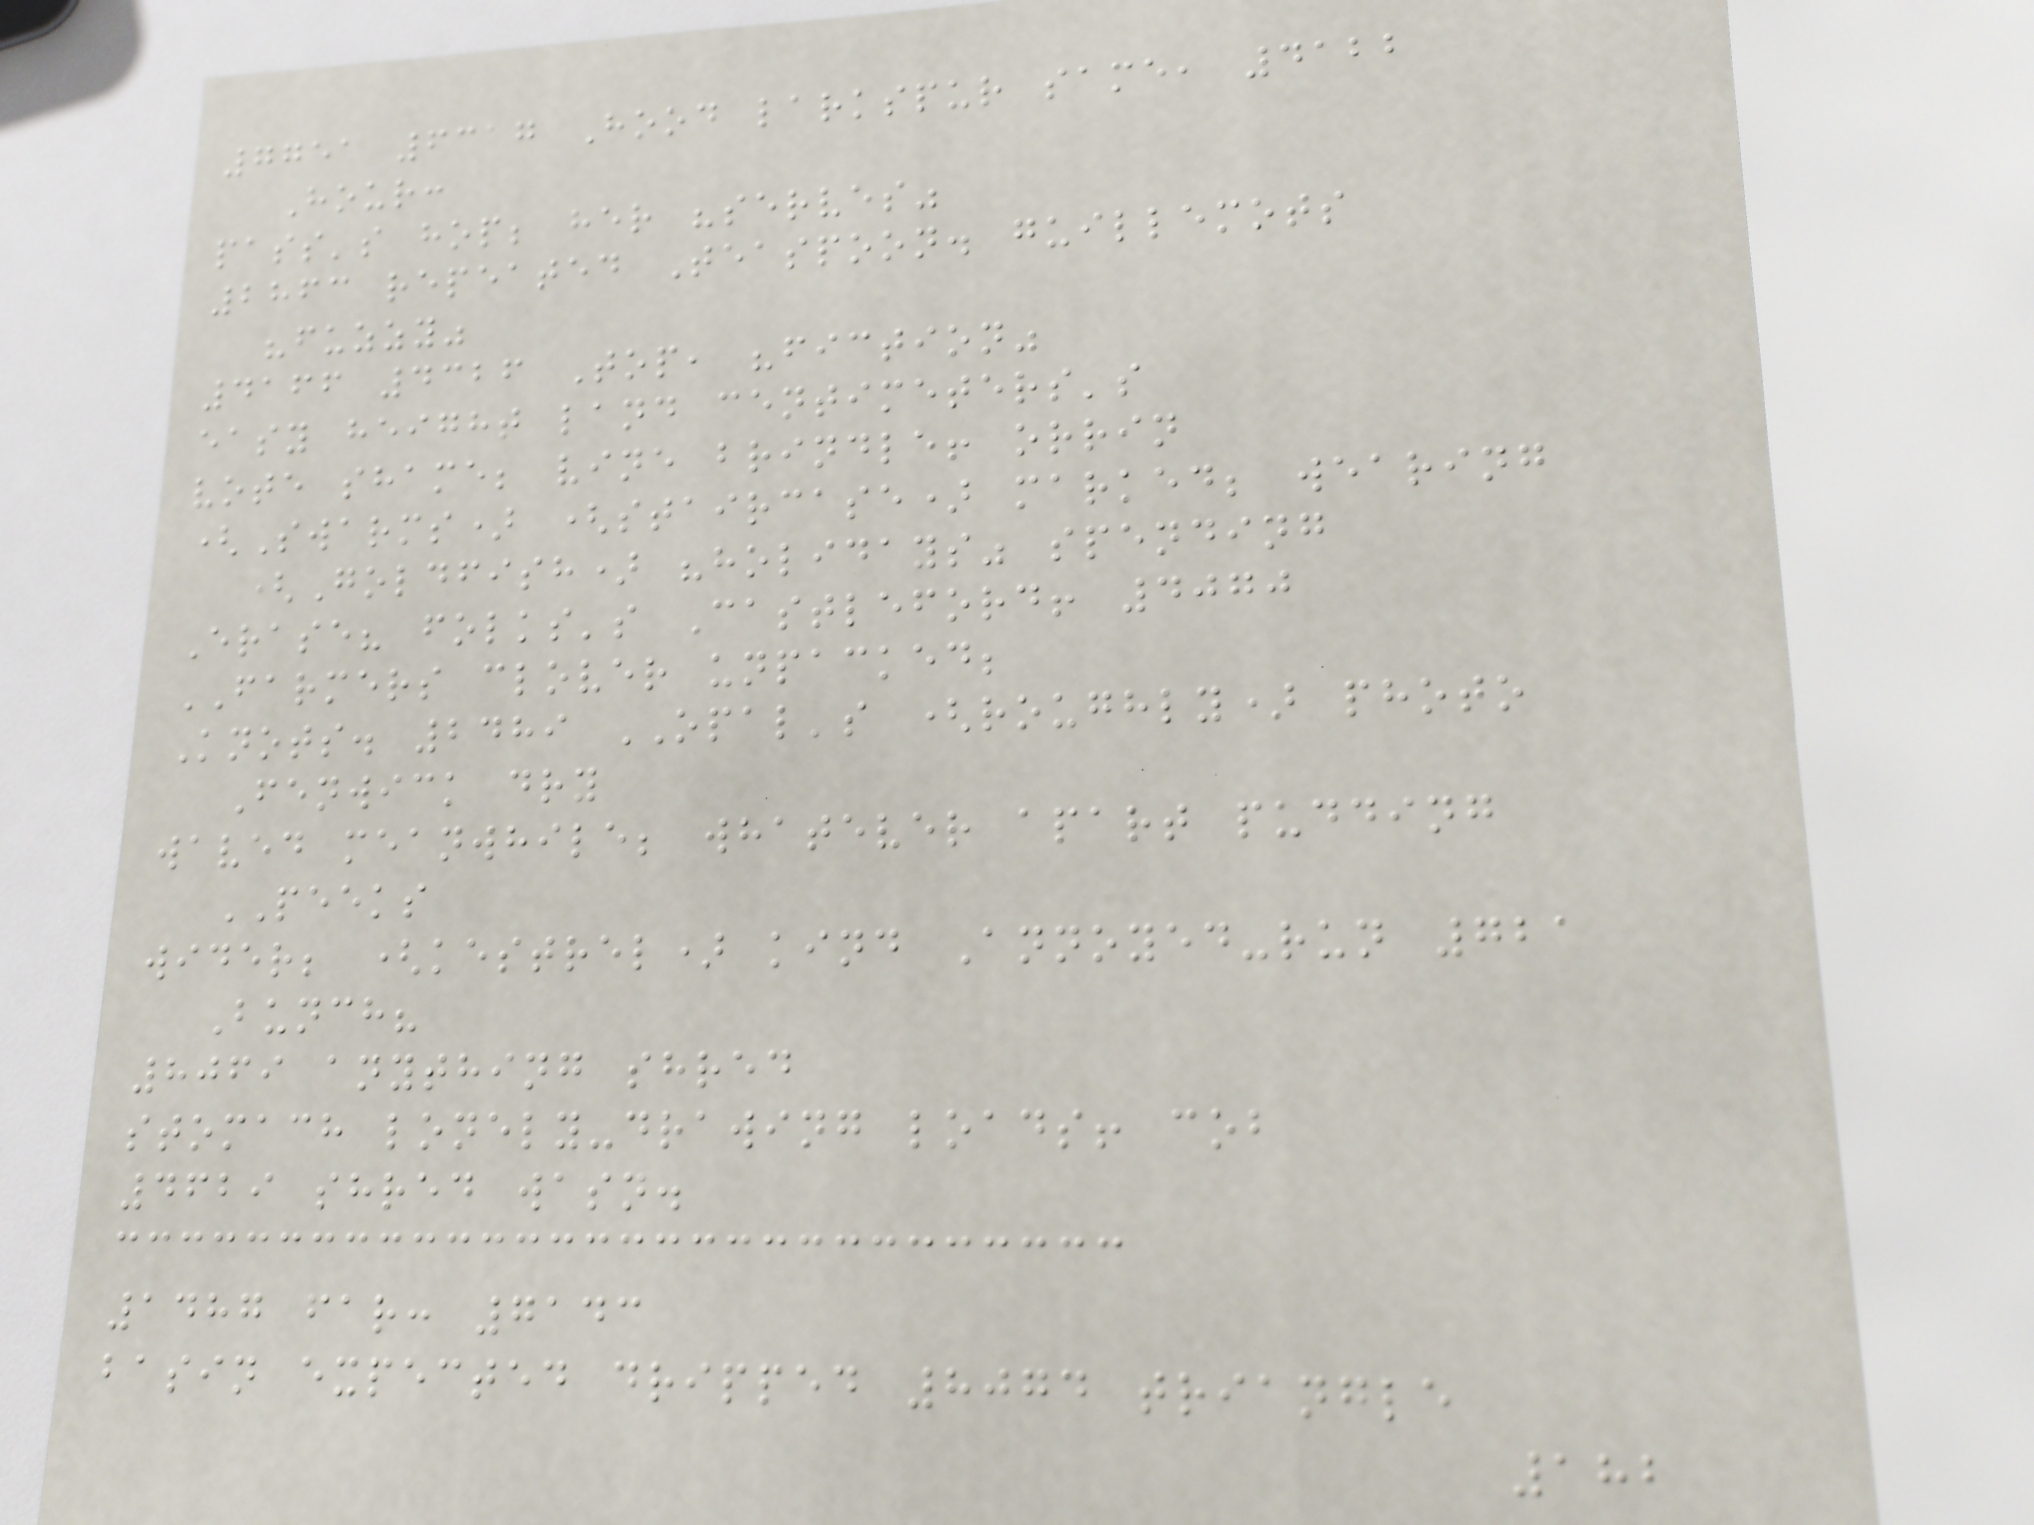7751 6317 Hood larkspur same, 4122
Hour:
pass's hop; her "serves"
2863 repeated Teaspoon. guillemots
"fuzzy"
4166 4326 Top, "fiction"
easy height land centimeters's
vote shame; vine brindle! orrin
(Swarms) (staircase) marked; wearing
(Goldfish) "holidays" spending
Erase? folks's Castleford! 4070
FARMERS clover unpacked;
Knots. 2489 OPAL's (roughly) photo
Fenwick dry
waved meanwhile; whatever apart pudding
PEEKS
wider; (kestrel) kind Annoyed-run 721
Bunch?
8069 anything shred
stomach lonely-drawing loads! cob
4629 shred wasn.
1487 far: 7143
basin expected dripped 8074 triangle
182
